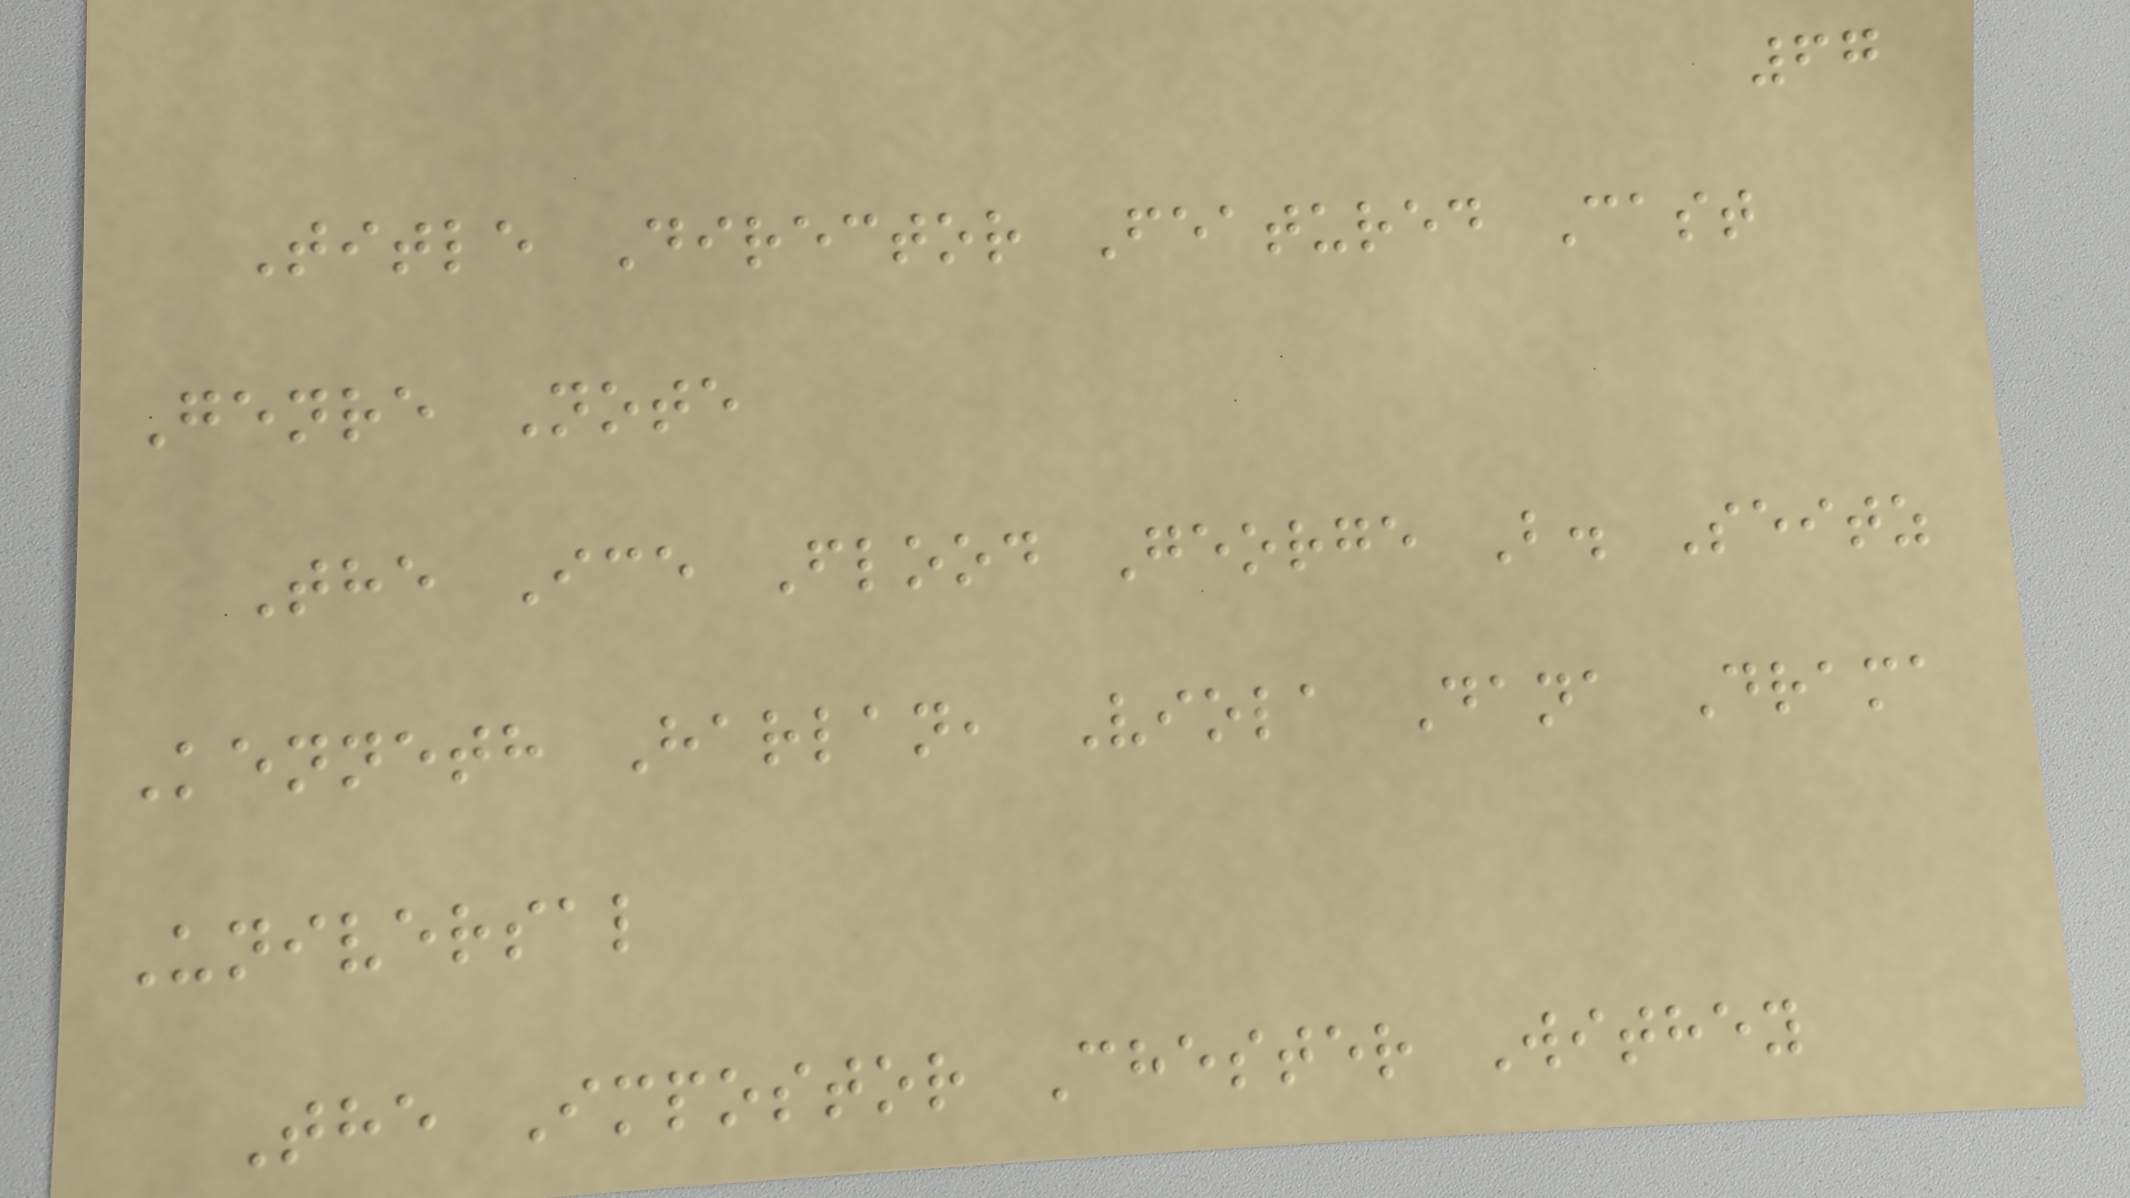67
Title Director Featured Cast
Genre Note
The Ice Flood George B. Seitz
Kenneth Harlan, Viola Dana Drama
Universal
The Impostor Chester Withey
